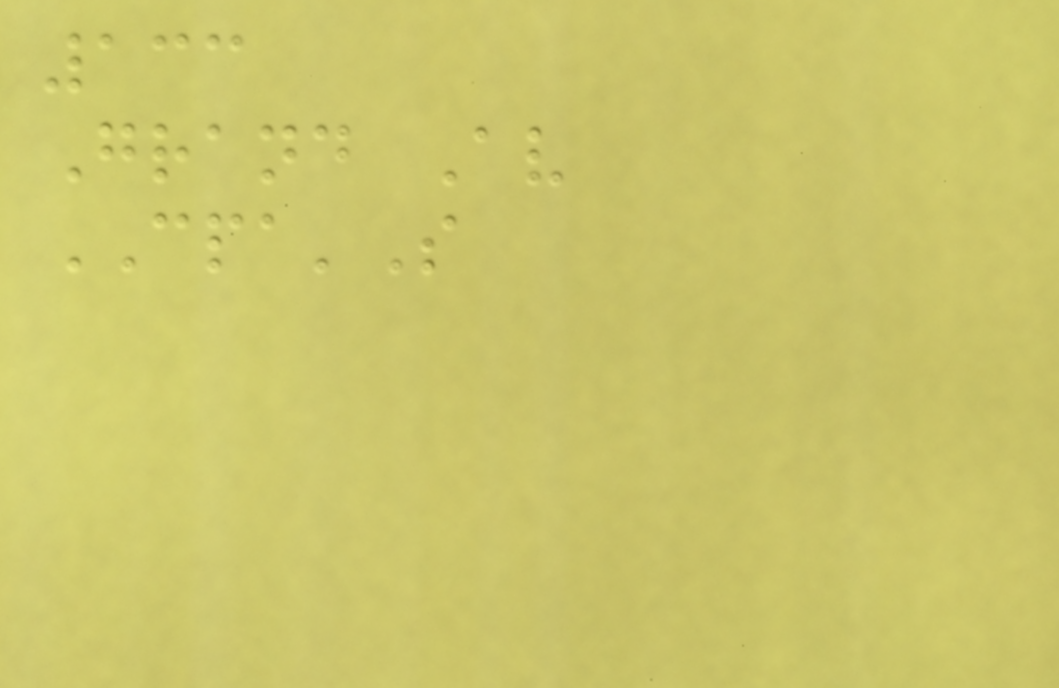133
Grand Av
CPA'S
